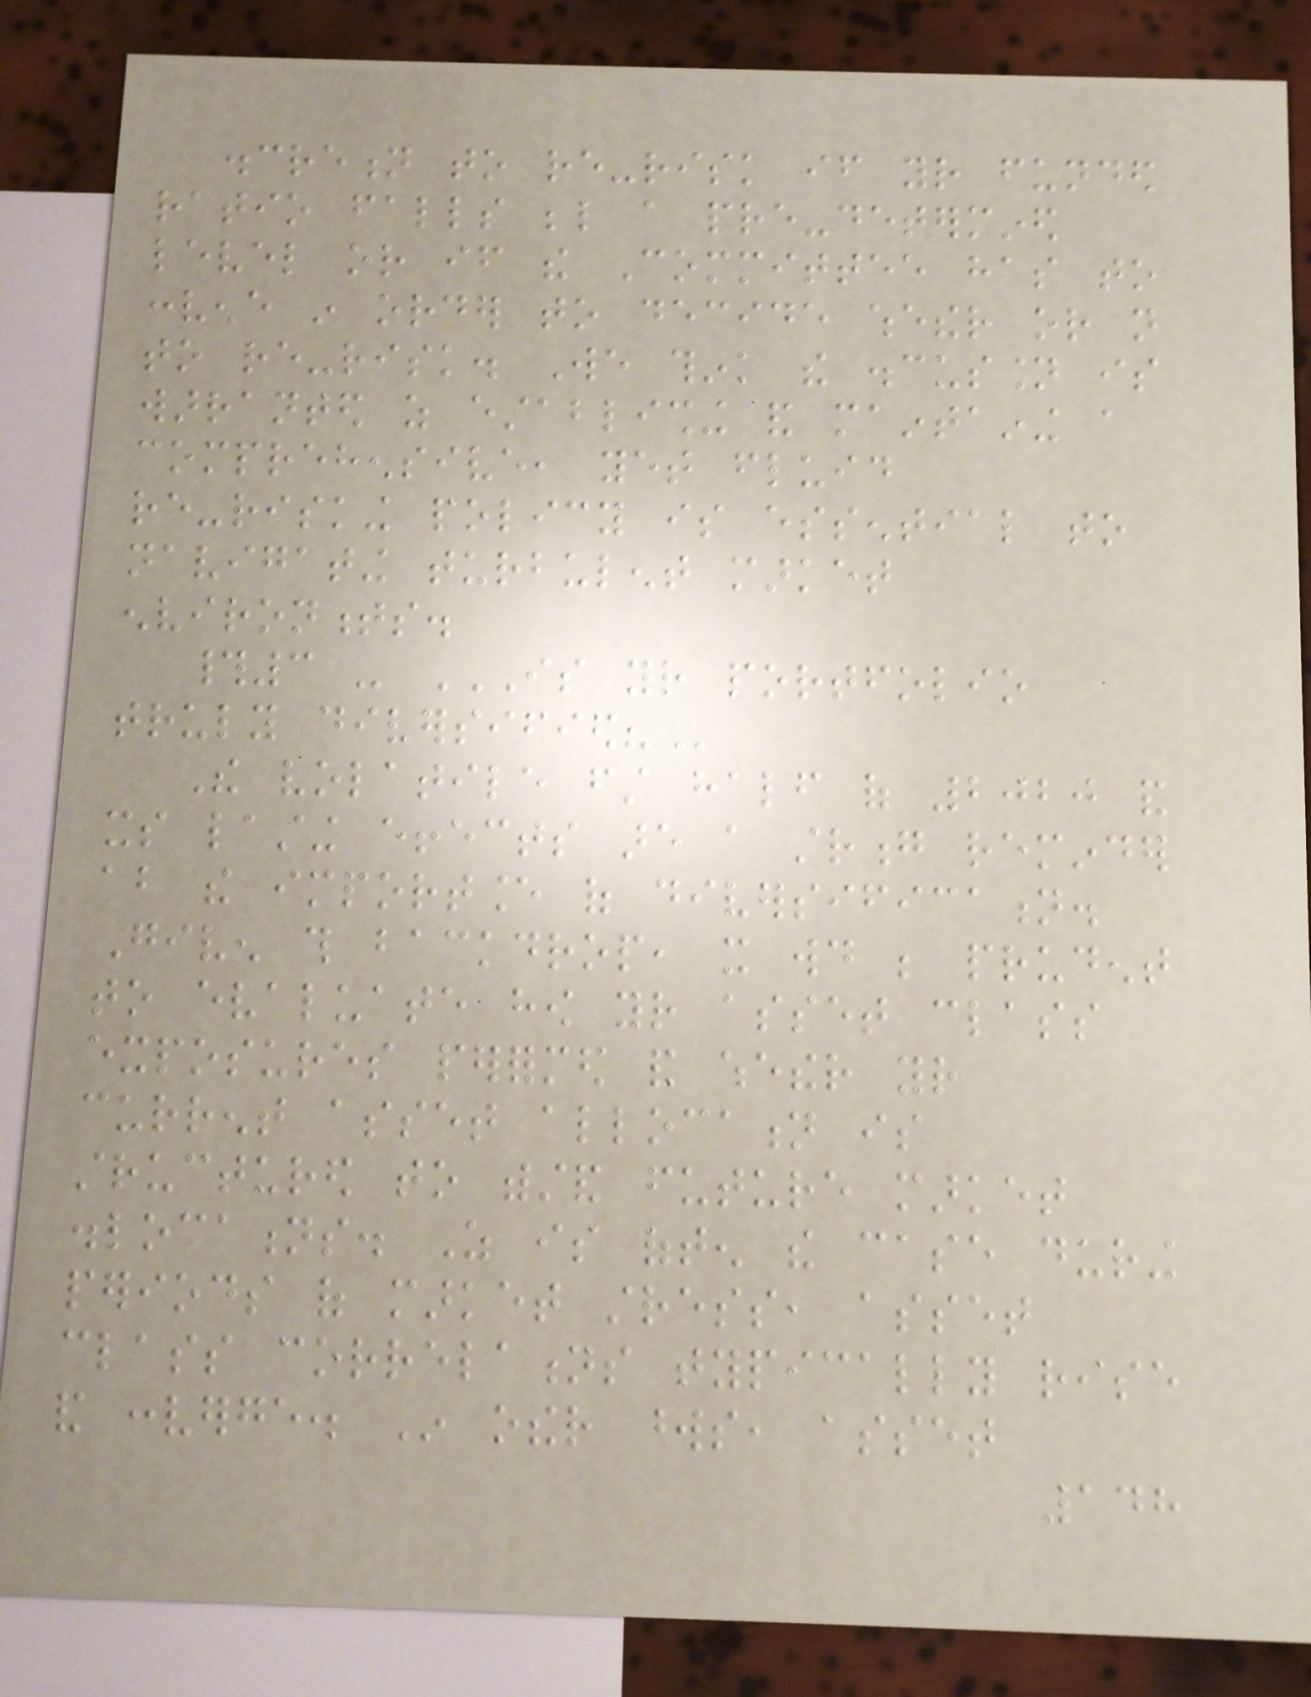discretion to re-risk if your funded
ratio falls below a pre-determined
level or if the Committee has to
convene in order to decide whether or not
to re-risk. We think the discussion is
warranted as establishing and maintaining a
comprehensive, yet fluid
re-risking policy is essential to
navigating turbulent market
environments.
#3 - IS YOUR PORTFOLIO
TRULY DIVERSIFIED?
The volatile first half of 2020 and
its lasting effects are a strong reminder
about the importance of diversification.
Given this backdrop, it would be prudent
to evaluate how your asset class
exposures performed and whether your
current asset allocation is
structured to withstand future market
dislocations. As is often the case during
periods of market stress, asset
class correlations typically rise
and converge. In other words, asset
148
